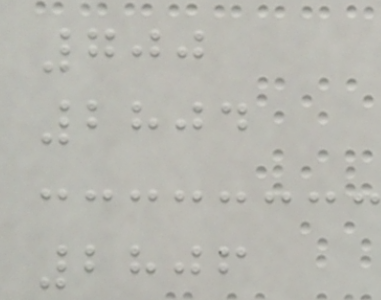700
2804
2806
